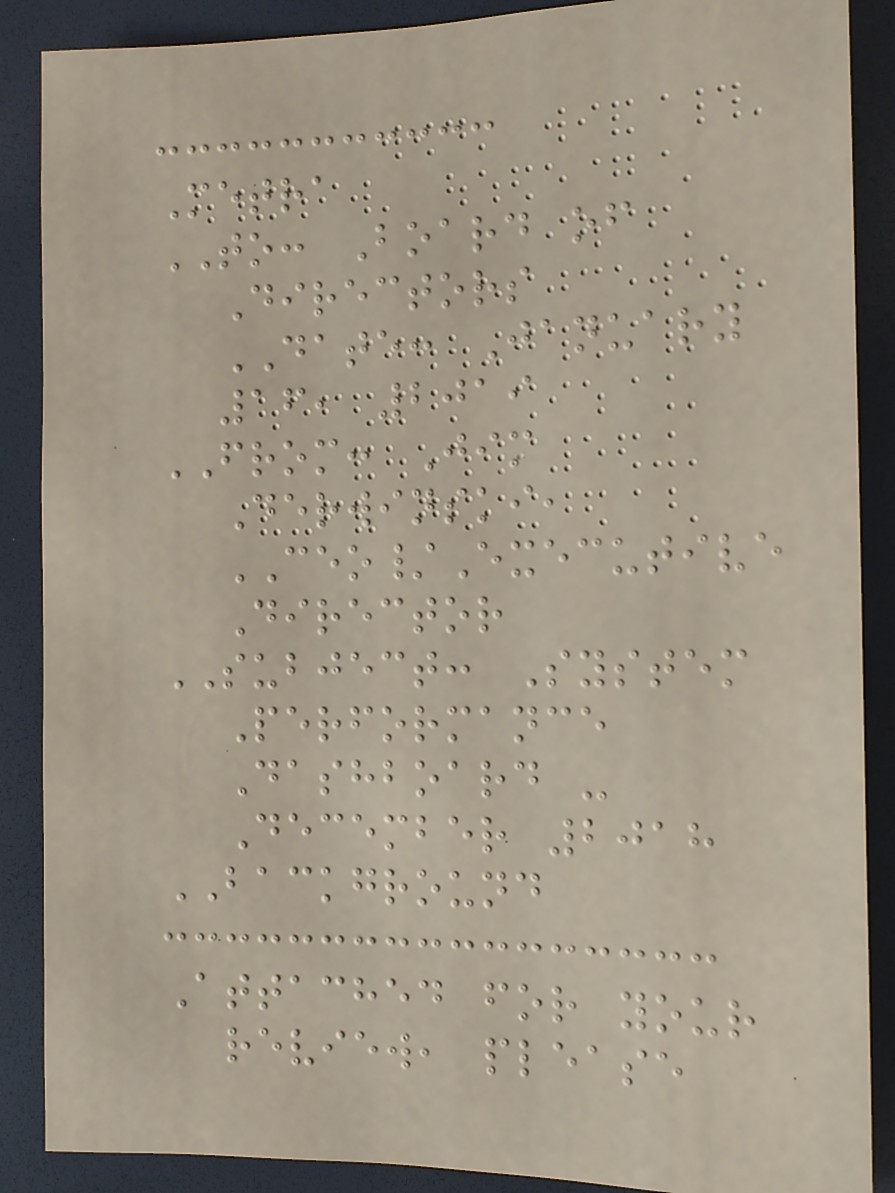Metra
TO: Board of
Directors
DATE: January
16, 2019
FROM: Jim
Derwinski,
CEO/Executive
Director
SUBJECT: System
Performance
Dashboard -
December 2018
BACKGROUND
Attached for your
review, please
